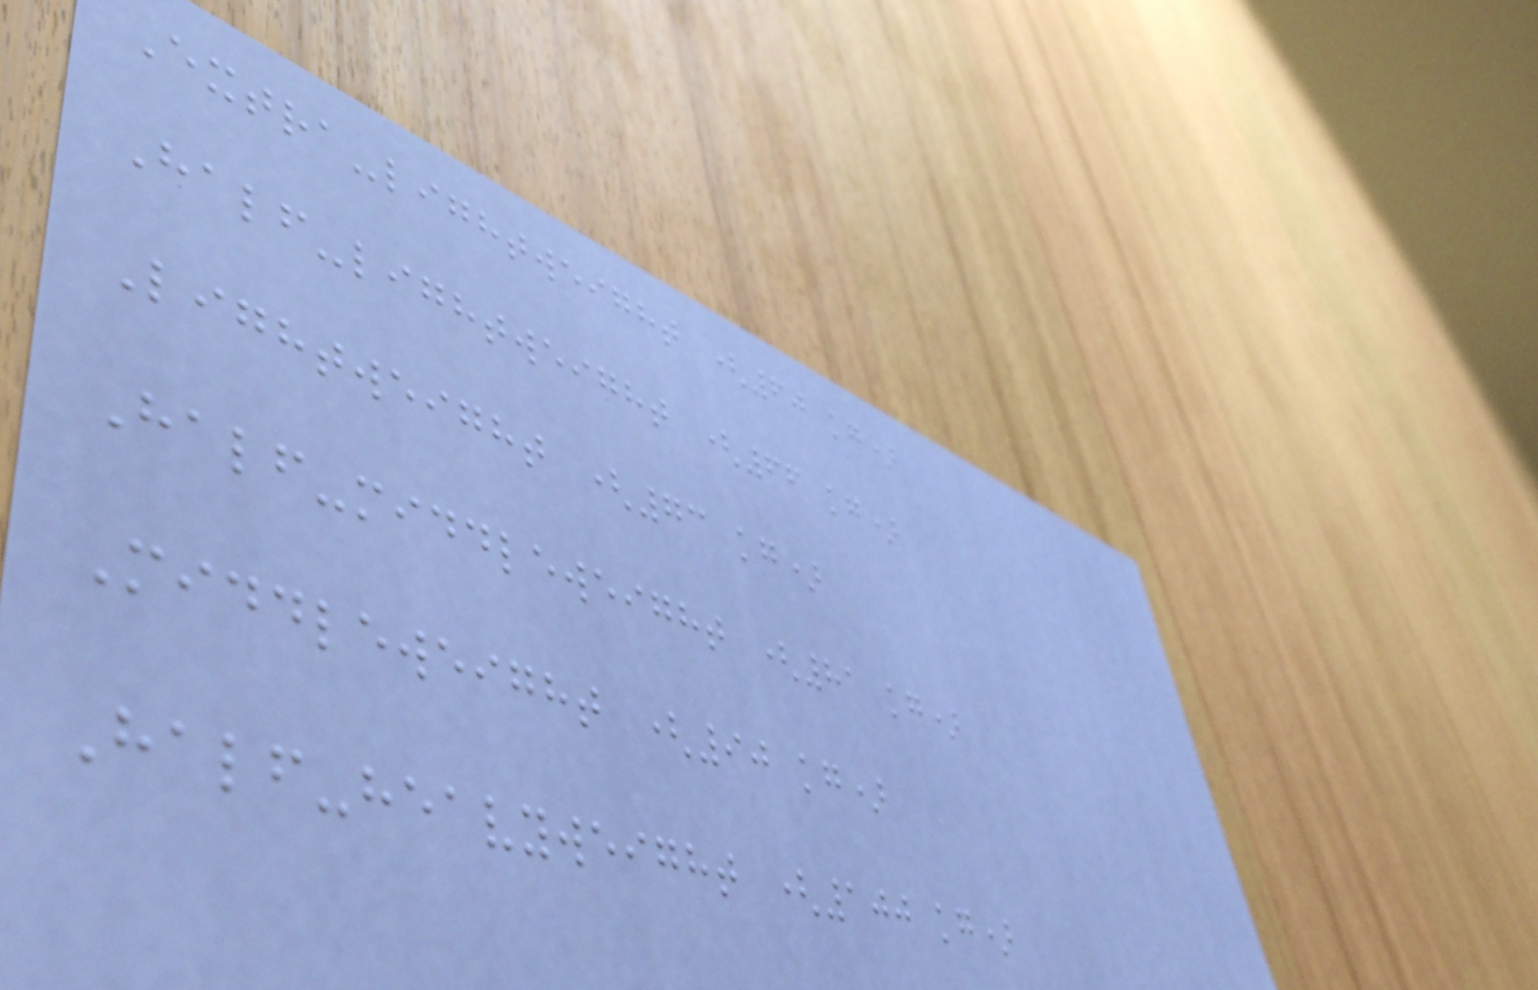Extra-lightweight (60 kg)
Half-lightweight (66 kg)
Lightweight (73 kg)
Half-middleweight (81 kg)
Middleweight (90 kg)
Half-heavyweight (100 kg)
